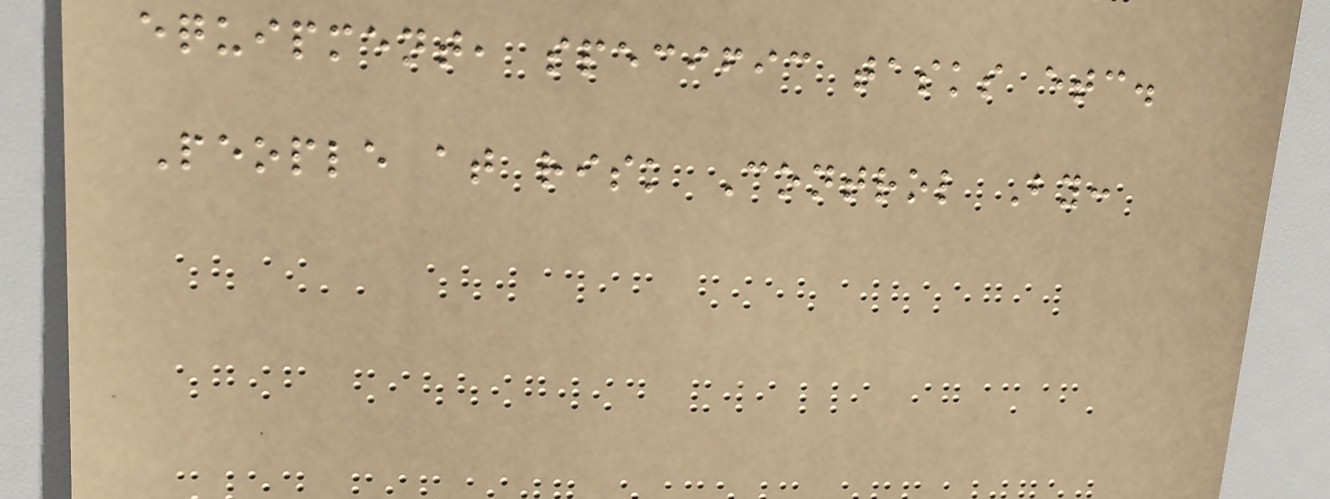equipment, specific tasks etc.
People at risk Control By:
